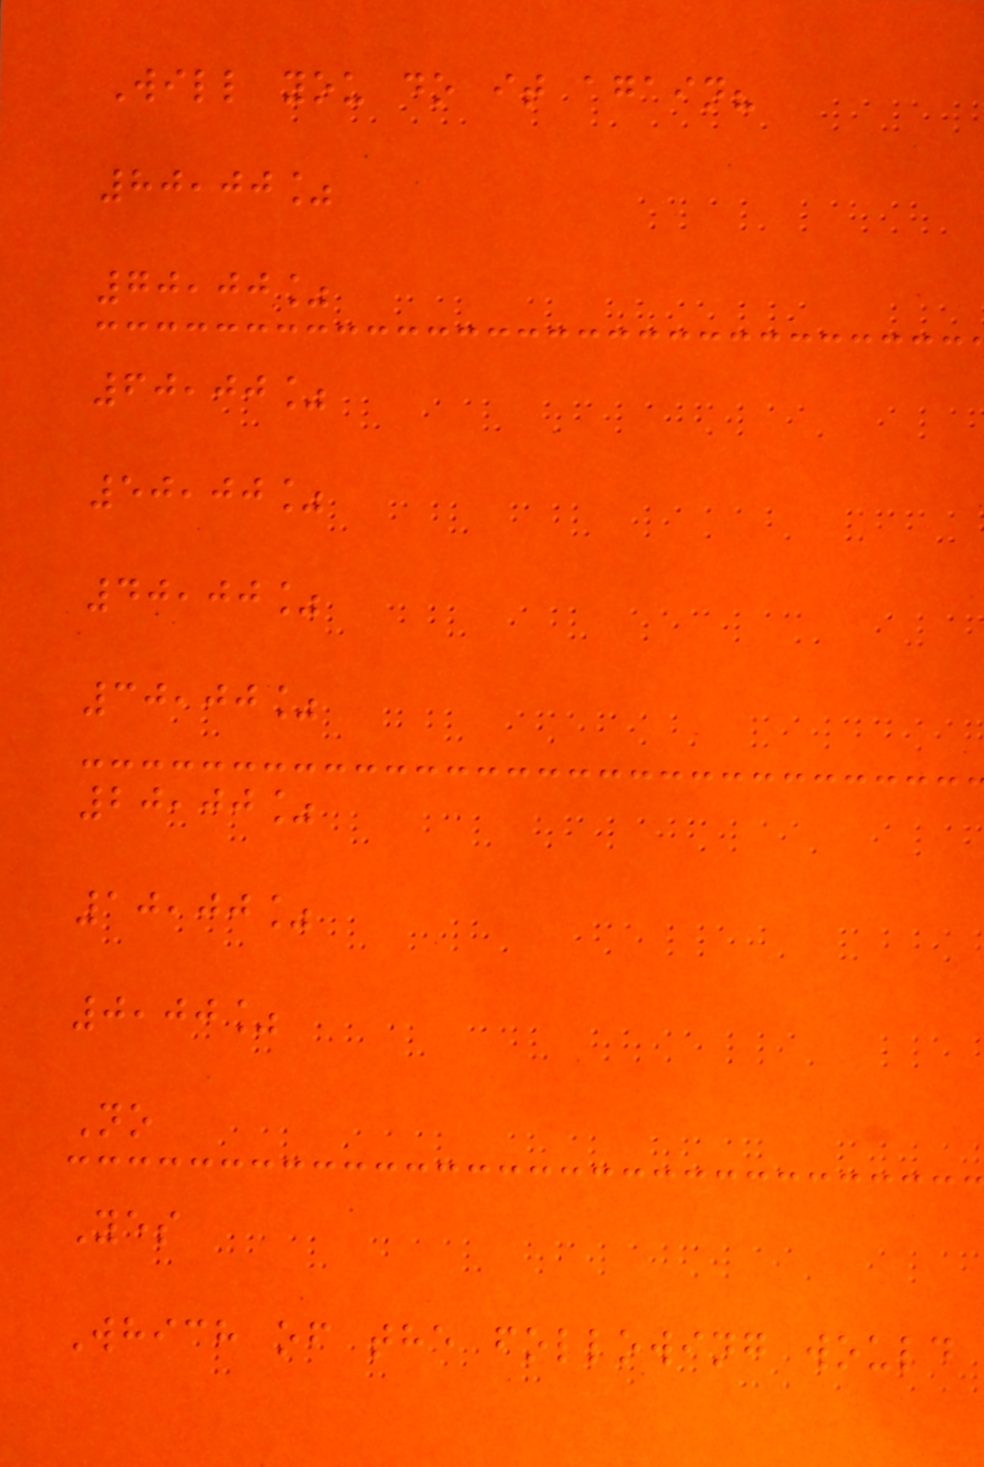Will you do it again?
80,00%
70,00%
60,00%
50,00%
40,00%
30,00%
20,00%
10,00%
0,00%
No
Yes
Which of the following would
